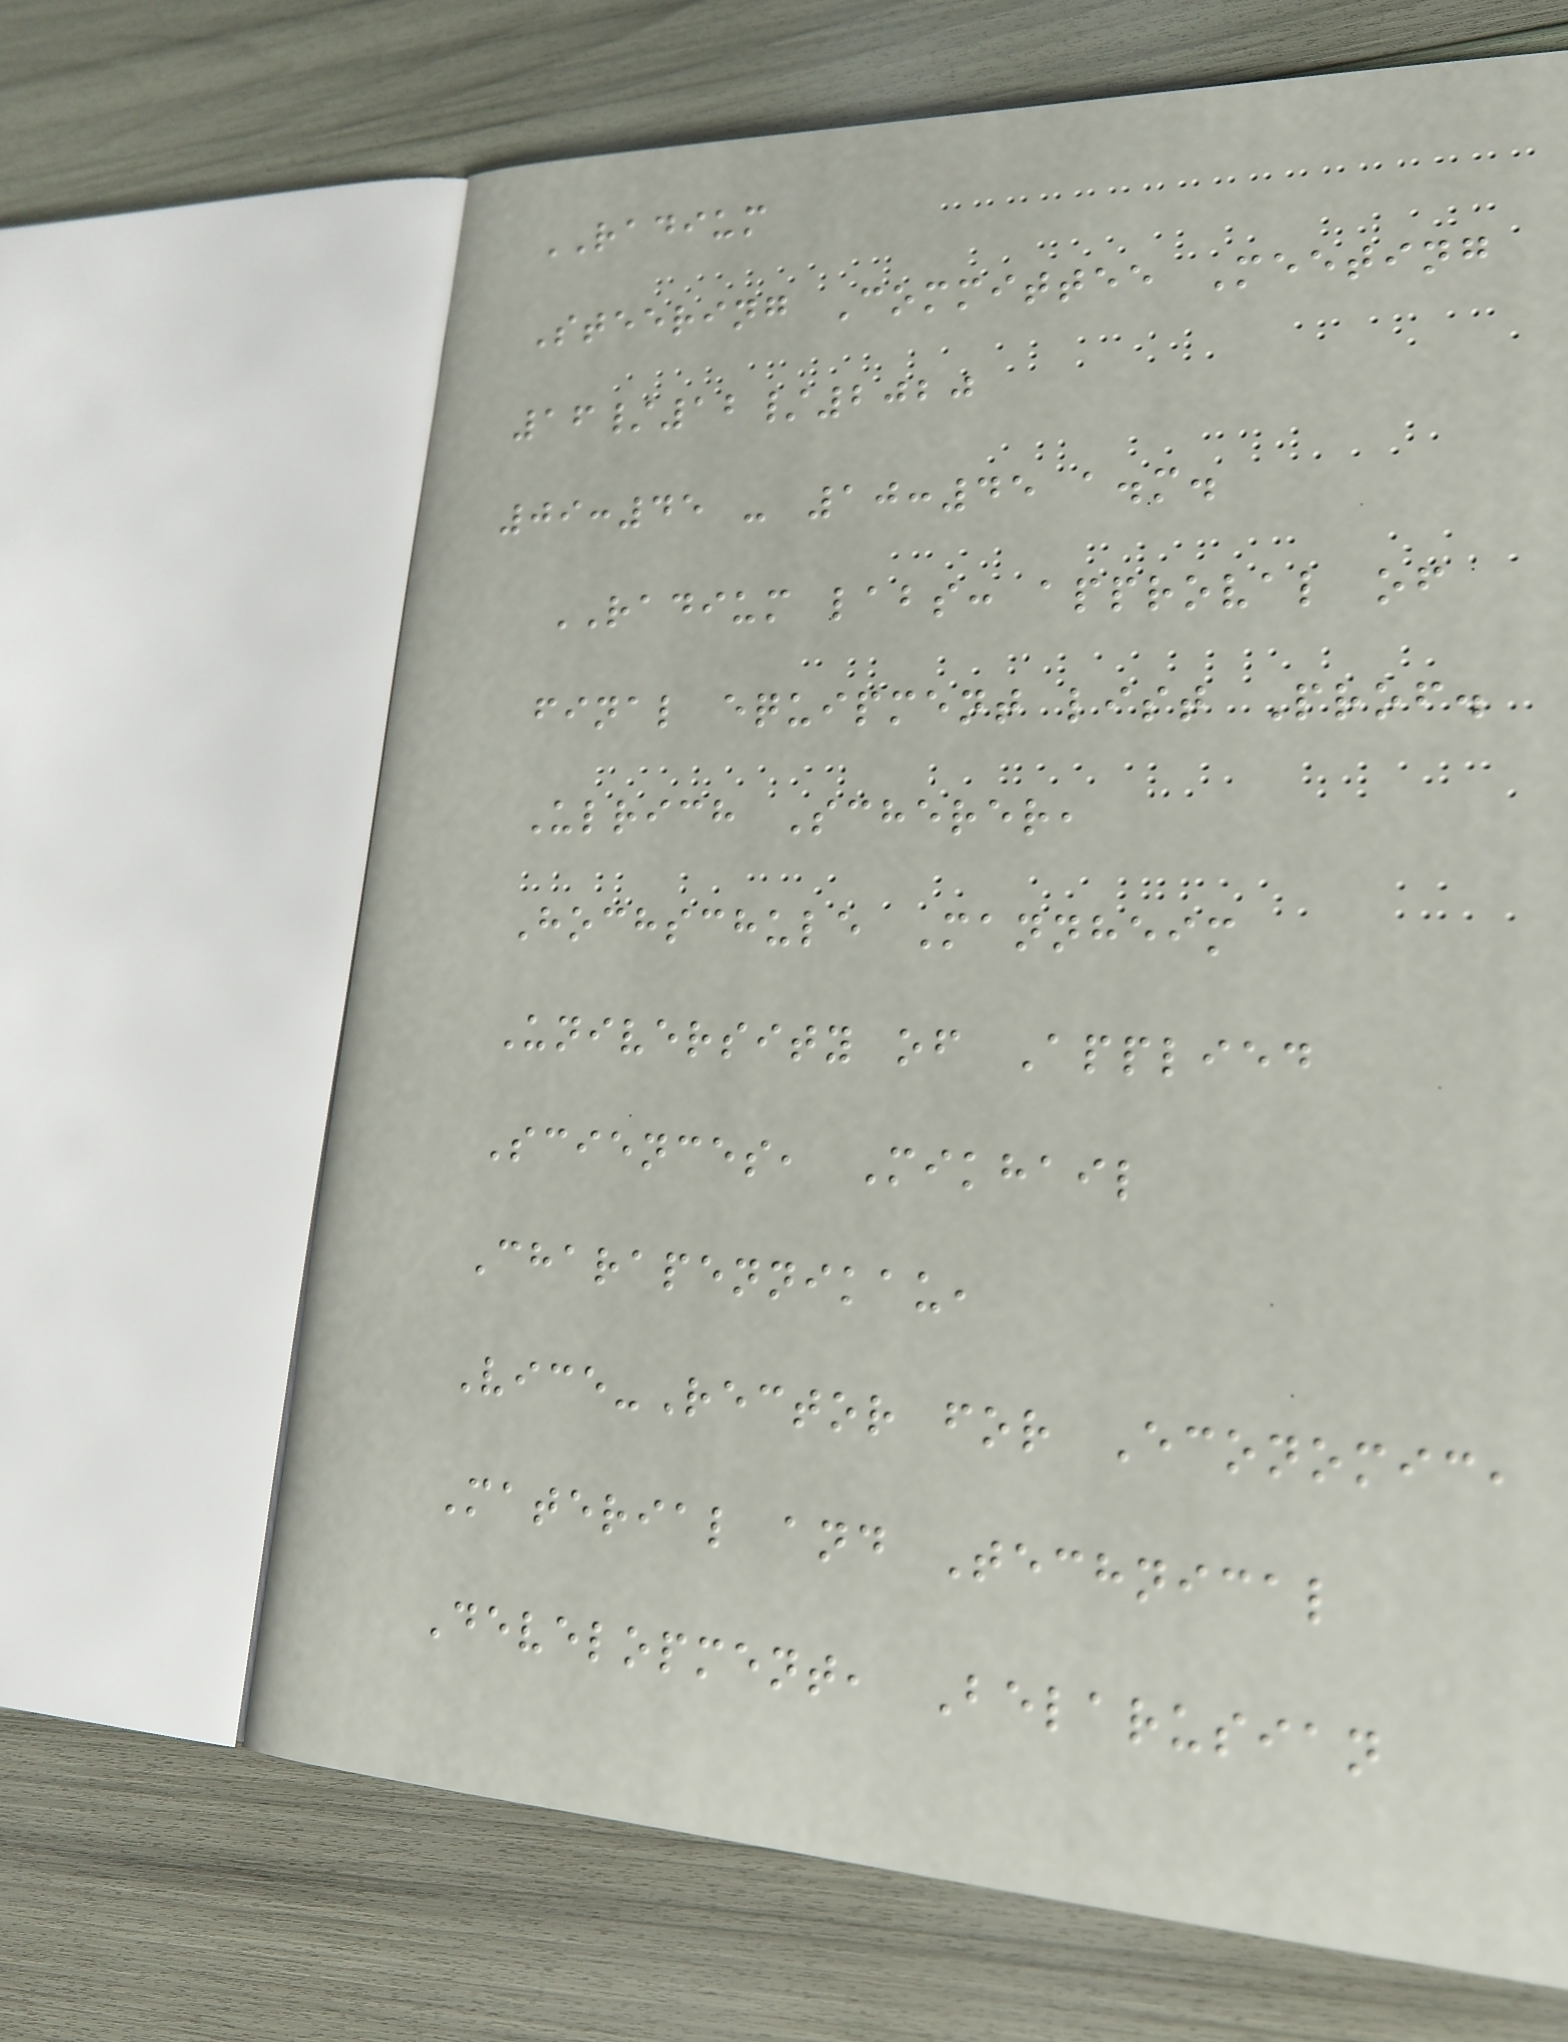RADIUM
Steering Committee Meeting
16/12/2020
09:45 - 10:45 a.m.
RADIUM labs: approval of
final equipment list Prof.
Ulrich Scherer,
Hochschule Mannheim
University of Applied
Sciences, Mikhail
Charapennikau,
Vice-Rector for Economic,
Material and Technical
Development, Belarusian
